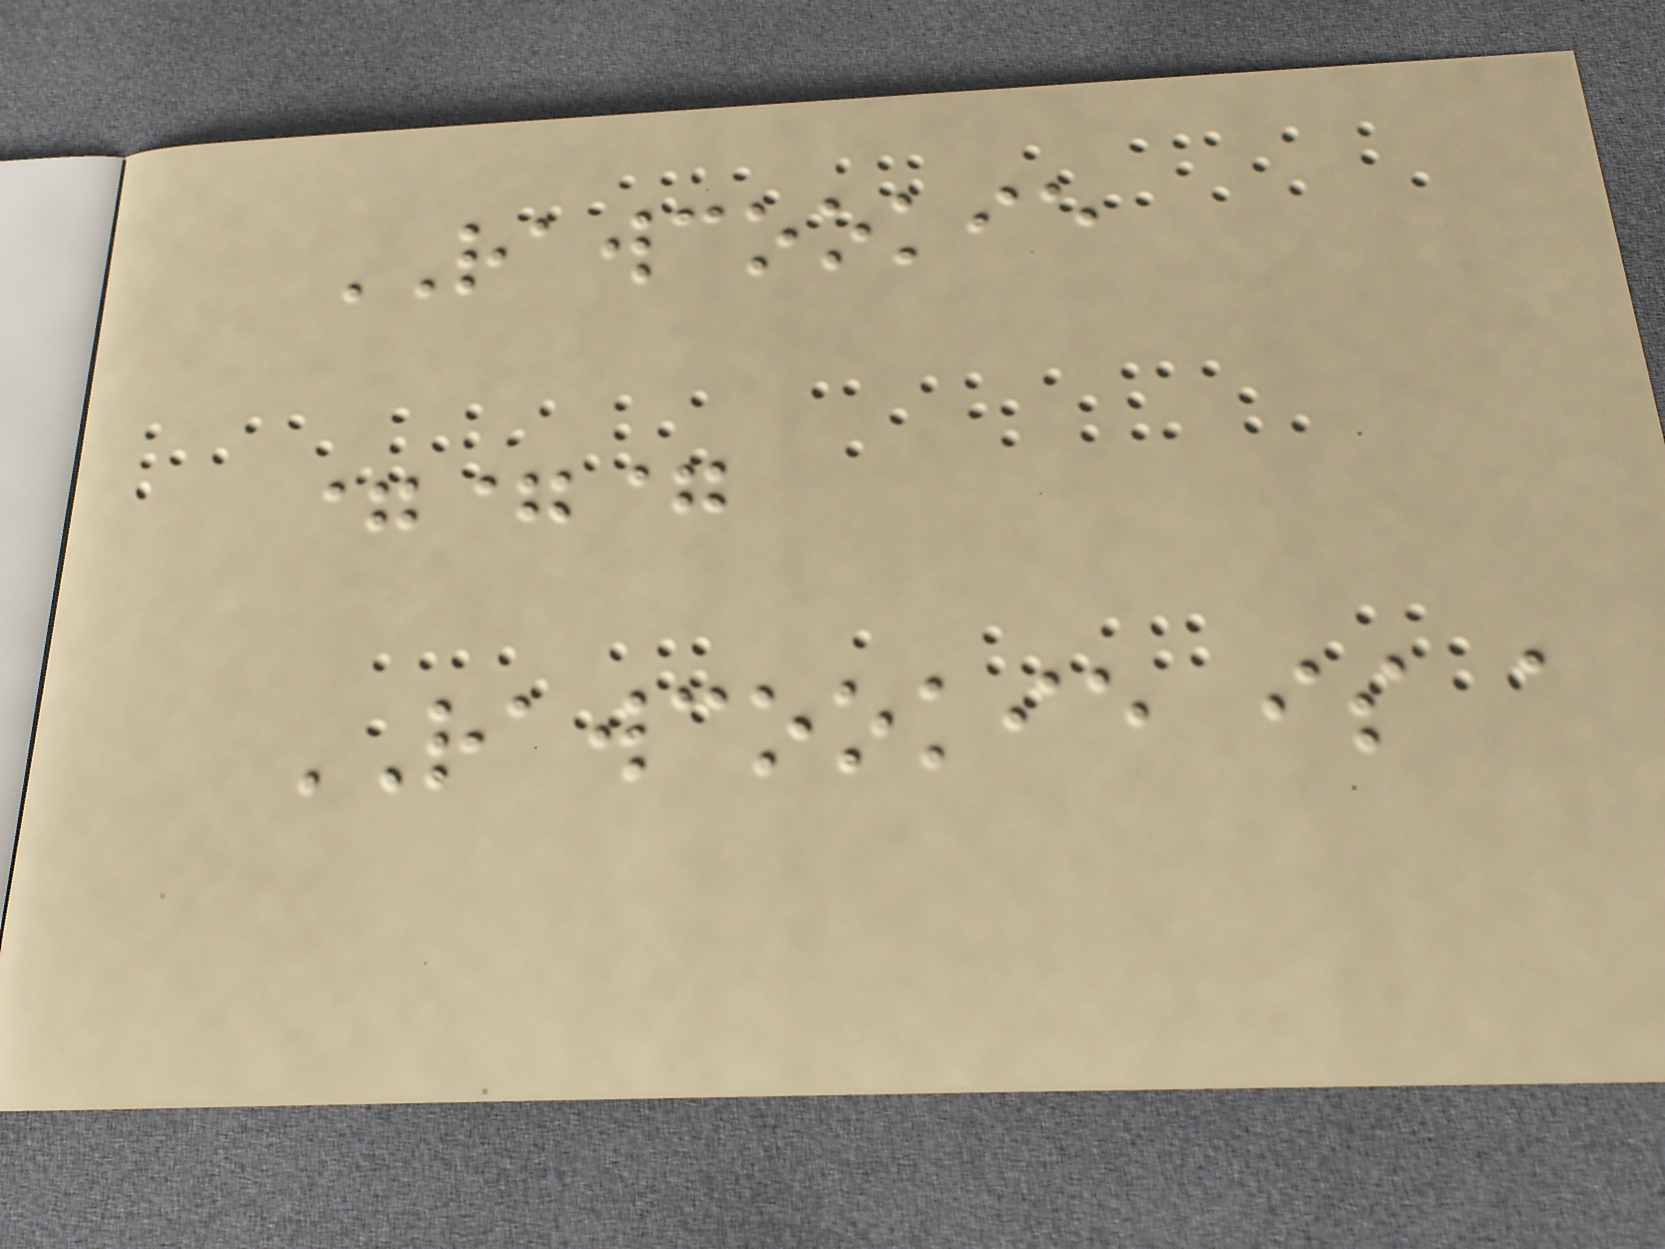RAWCOOKIE
===
RAWCOOKIE is a
